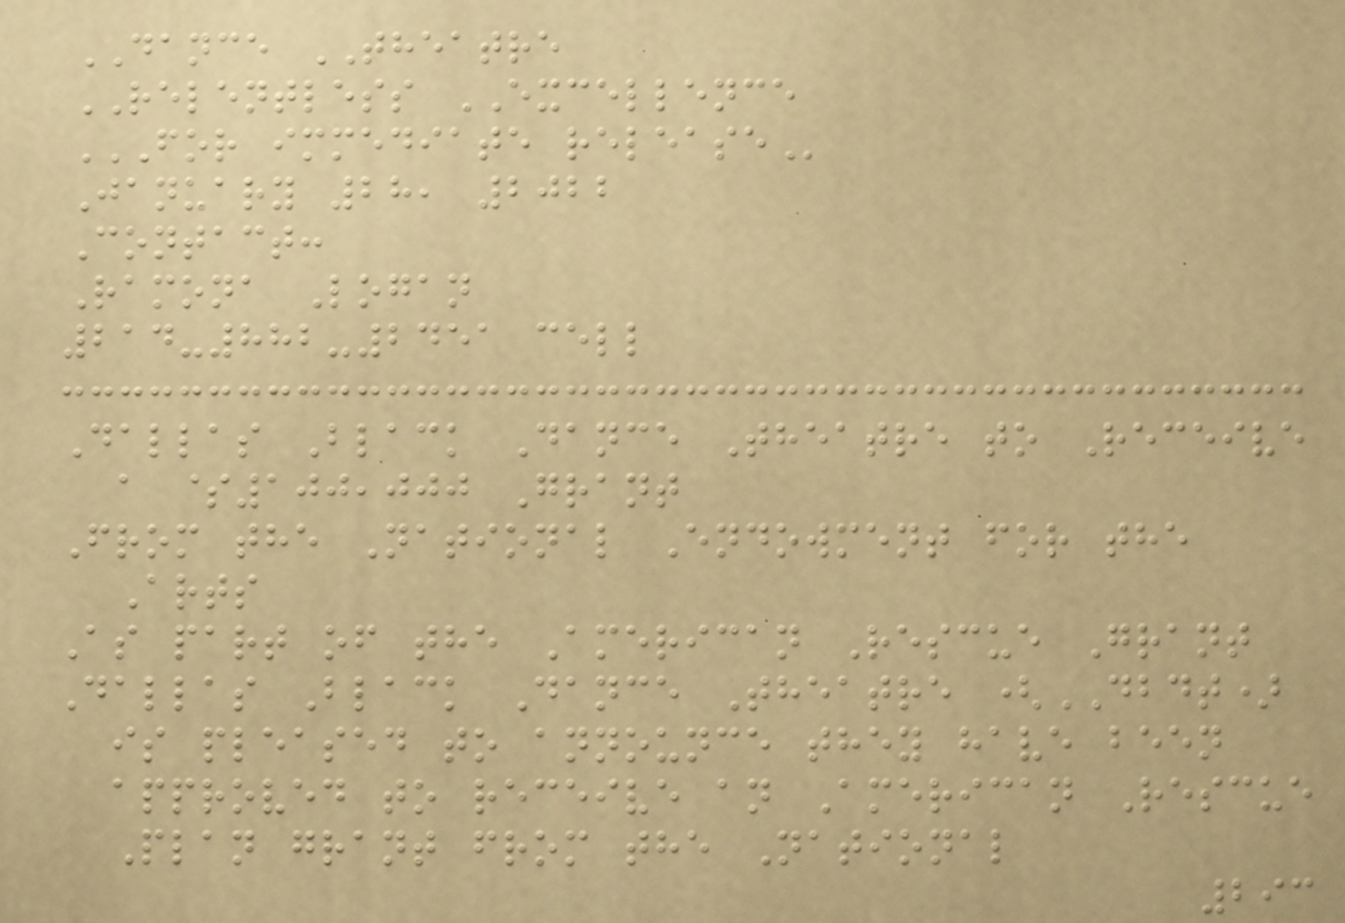DANCE THEATRE
RELENTLESS EXCELLENCE
FOR IMMEDIATE RELEASE
January 28, 2022
Contact:
Ramona Logan
214-882-2451 cell
Dallas Black Dance Theatre to Receive
a $100,000 Grant
From the National Endowment for the
Arts
As part of the American Rescue Grant
Dallas Black Dance Theatre (DBDT)
is pleased to announce they have been
approved to receive an American Rescue
Plan grant from the National
293
